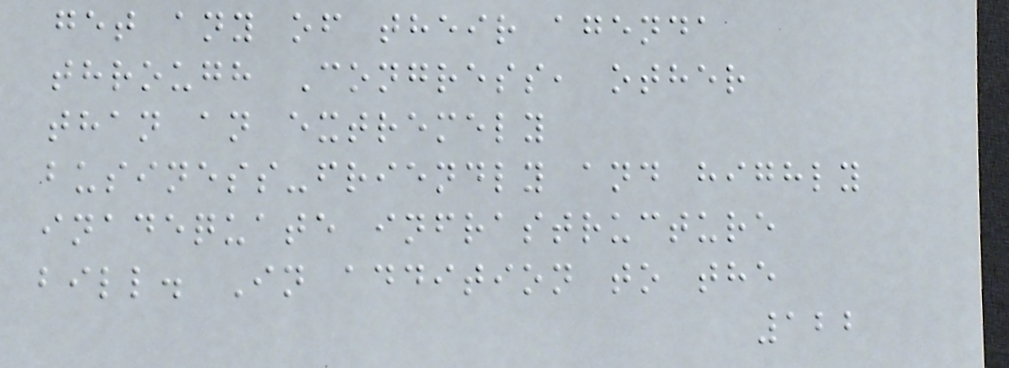get any of their agenda
through Congress, other
than an extremely
business-friendly and highly
inadequate infrastructure
bill. In addition to the
122
